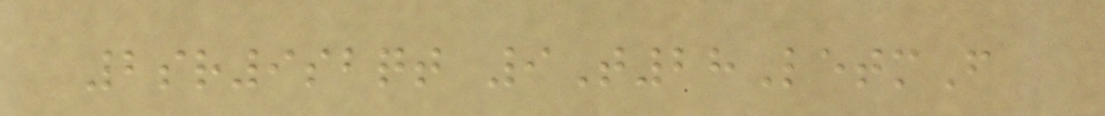2sr9sbqt 9T28LetmF
